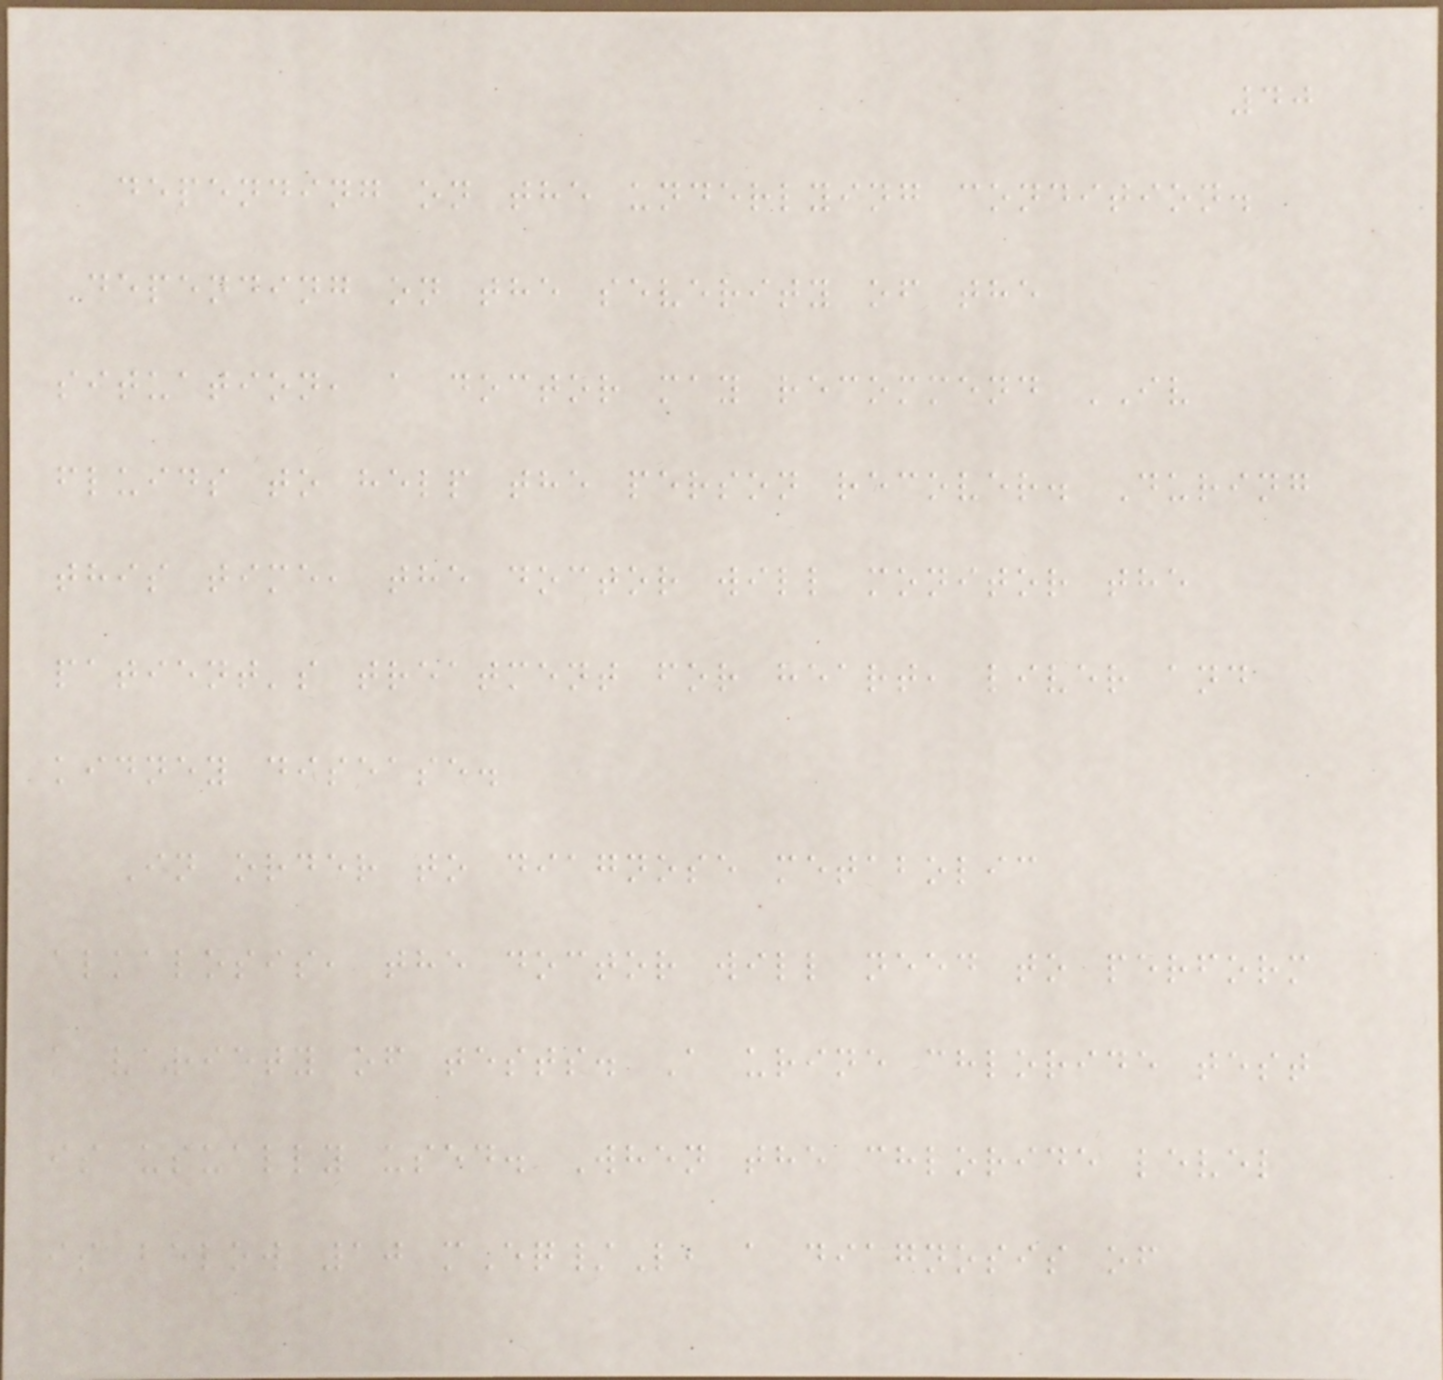40
depending on the underlying condition.
Depending on the severity of the
situation, a doctor may recommend IV
fluids to help the person recover. During
this time, the doctor will monitor the
patient's treatment for heart, liver and
kidney disease.
In order to diagnose metabolic
alkalosis, the doctor will need to perform
a variety of tests. A urine chloride test
is usually used. When the chloride level
is below 10 mEq/L, a diagnosis of
